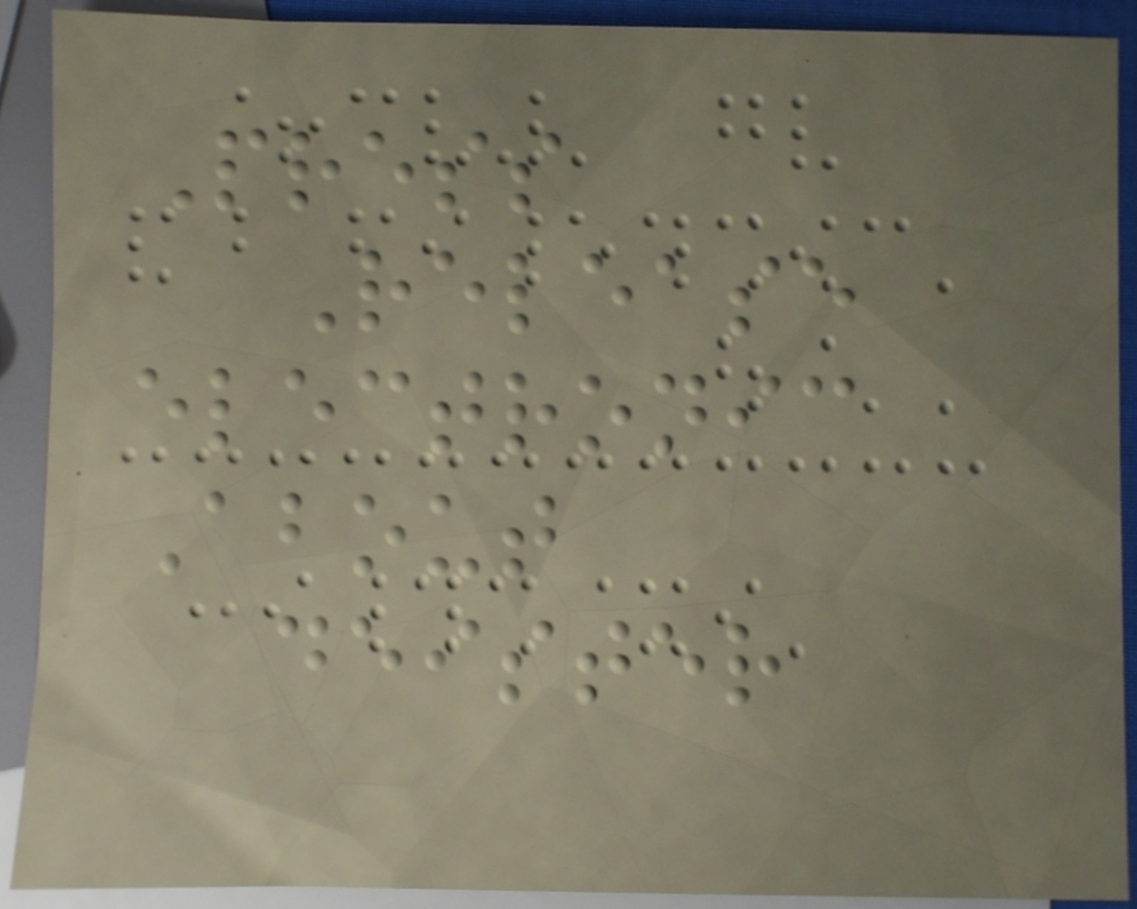Press
Release
electronic
About
deister
